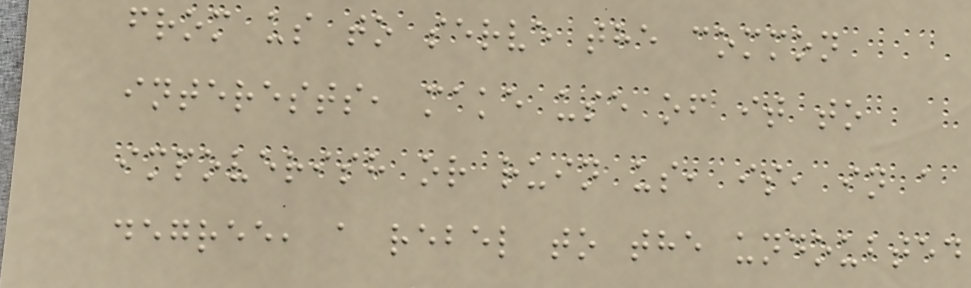from us to serve the common
interests, make use of it to
impoverish or ruin us, is, in a
degree, a rebel to the undoubted
